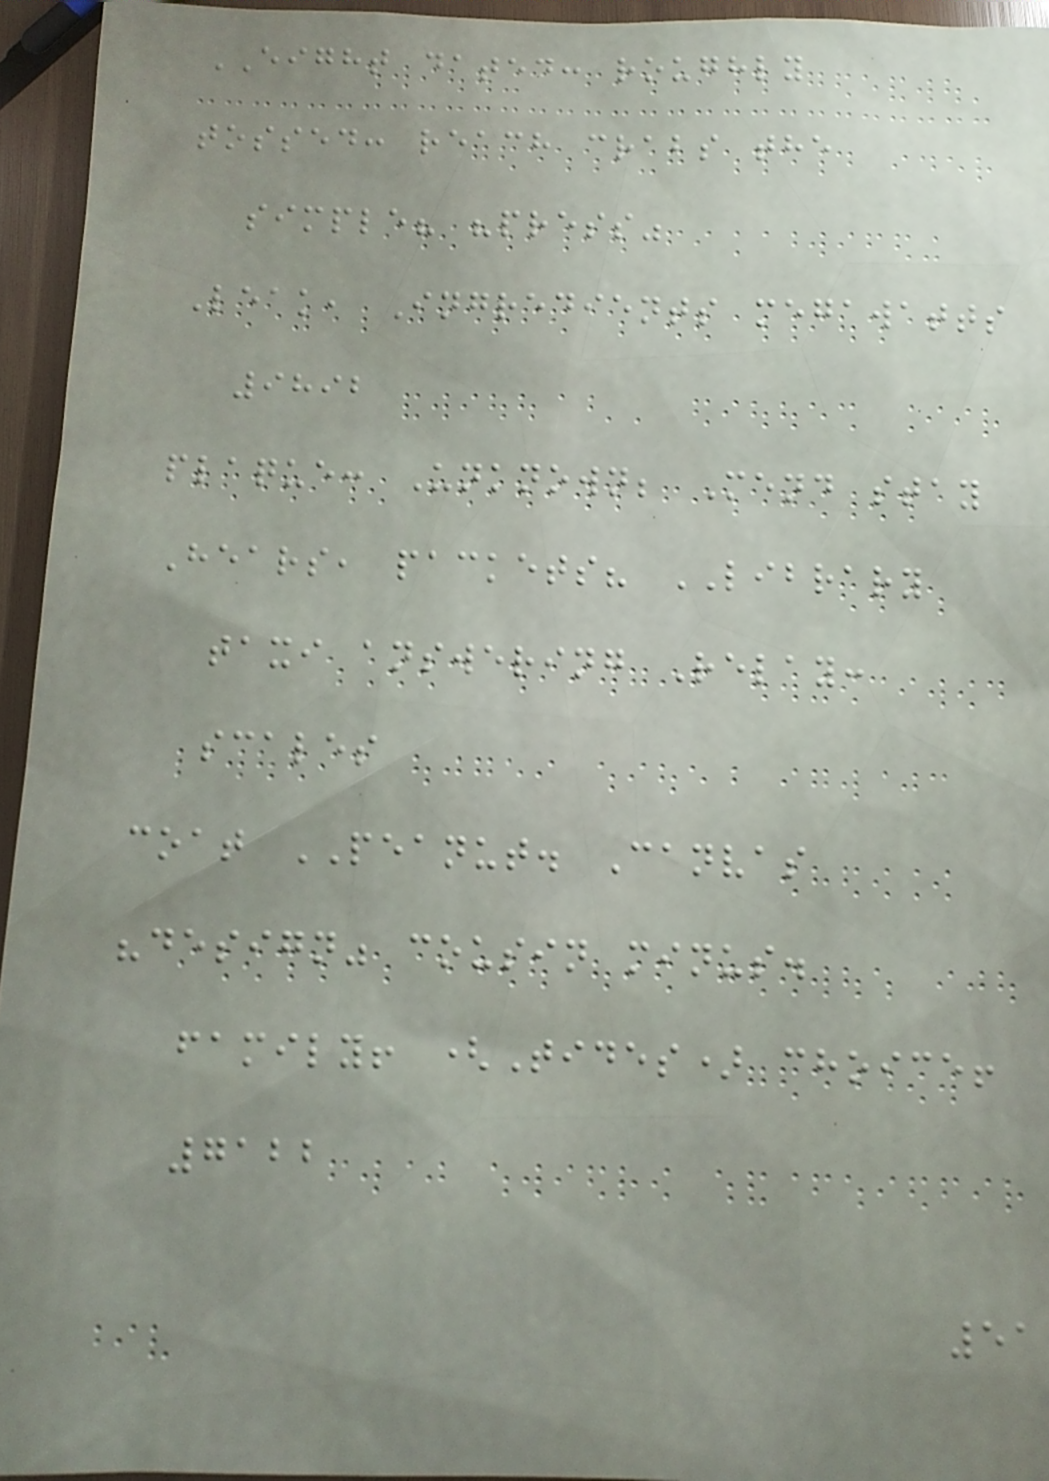EIGHT dated: roughly
tossed: reach crabs the
simple? "press"
Leak, Ingredients megawatts
9892
plaque: Unknown; Mend stay
Hears, packets? LIBRARY
taxi answering Relay:
scales
coat PEANUT. Canvas
"design" cousin minus.
family! (Tides) choice!
7122
51
